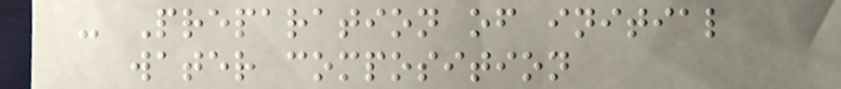- Preparation of initial
water composition
